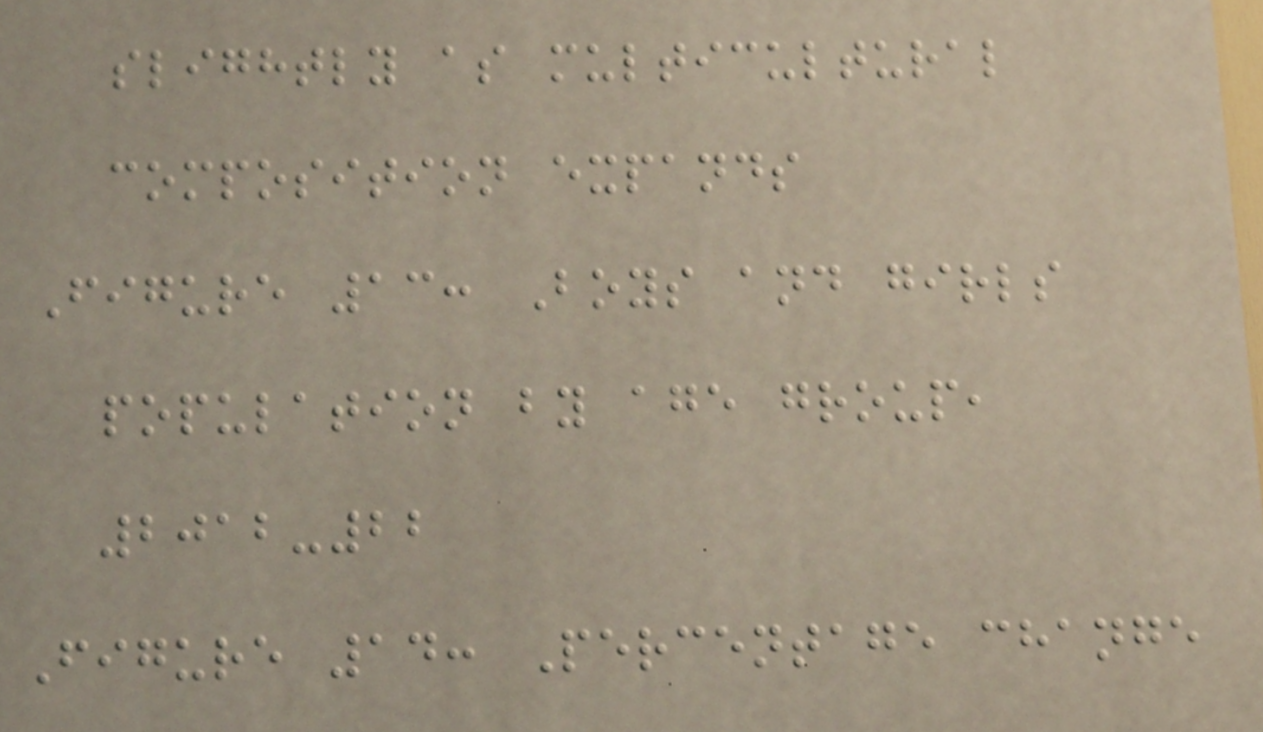slightly as multicultural
composition expands
Figure 13: Boys and girls
population by age group,
2012-22
Figure 14: Percentage change
